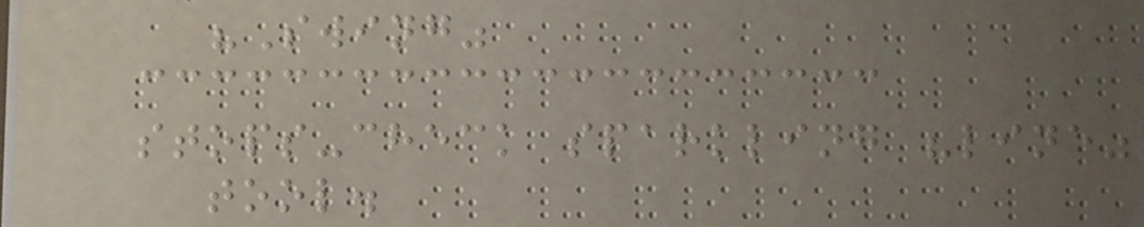"Swing"
stops-check sparkling "line"
tool.
